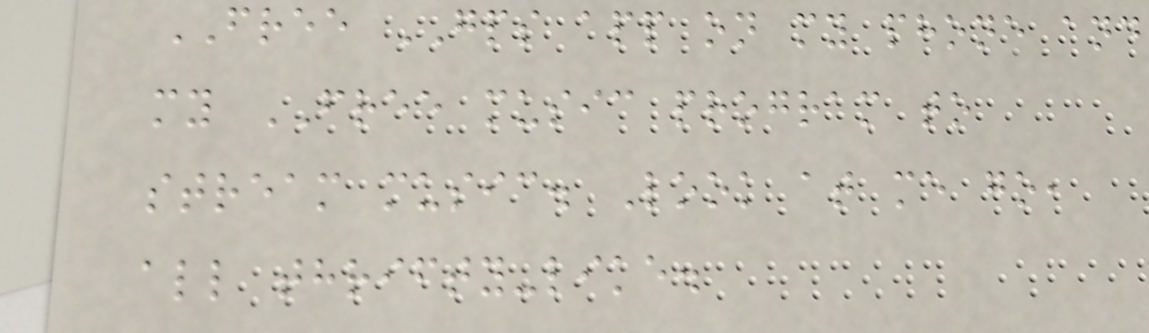FREE GPS app on my phone and
my FREE music program to
stream music. Look at me go,
all thrifty-like.
